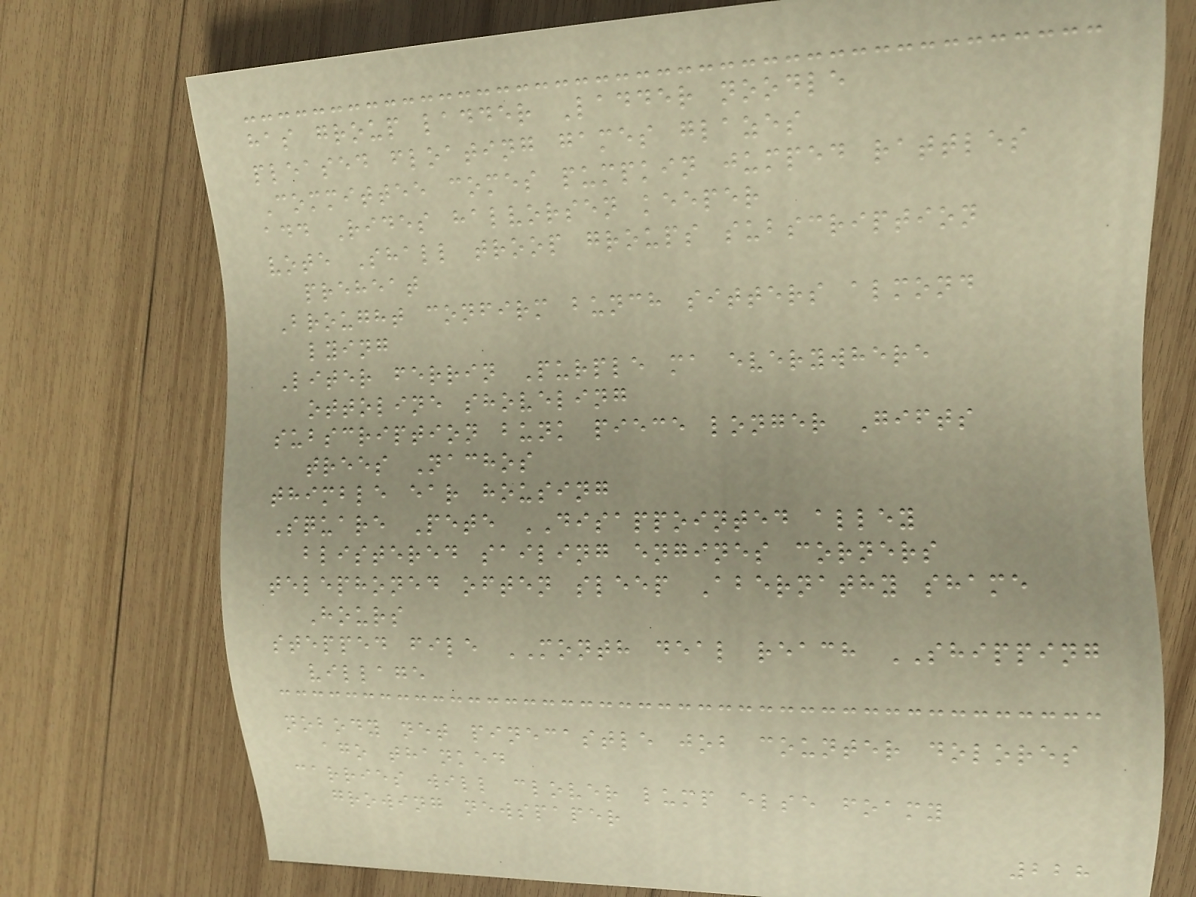has group ladder Ladder noodle
pleased floating games glazes
Committee comes pumpkin jumped rattles
add Rides halvorsen keeper
vote Shall troop groups subscription
preheat
Brought confirm bunch sitters almond
lying
Liter ferrin Purple ma everywhere
ottoline shoveling
subscription bunk piece longer Gifts
trees Nachos
thimble ear housing
Square Pete DISAPPOINTED alley
blistered sailing engines corners
telephoned often sleep Abernathy shame
Hours
stepped file MONTH deal reach SHIPPING
village
nobody net pinecastle job counter dolores
ago thanked
carries will clover lump else foamy
growing newspaper
228
